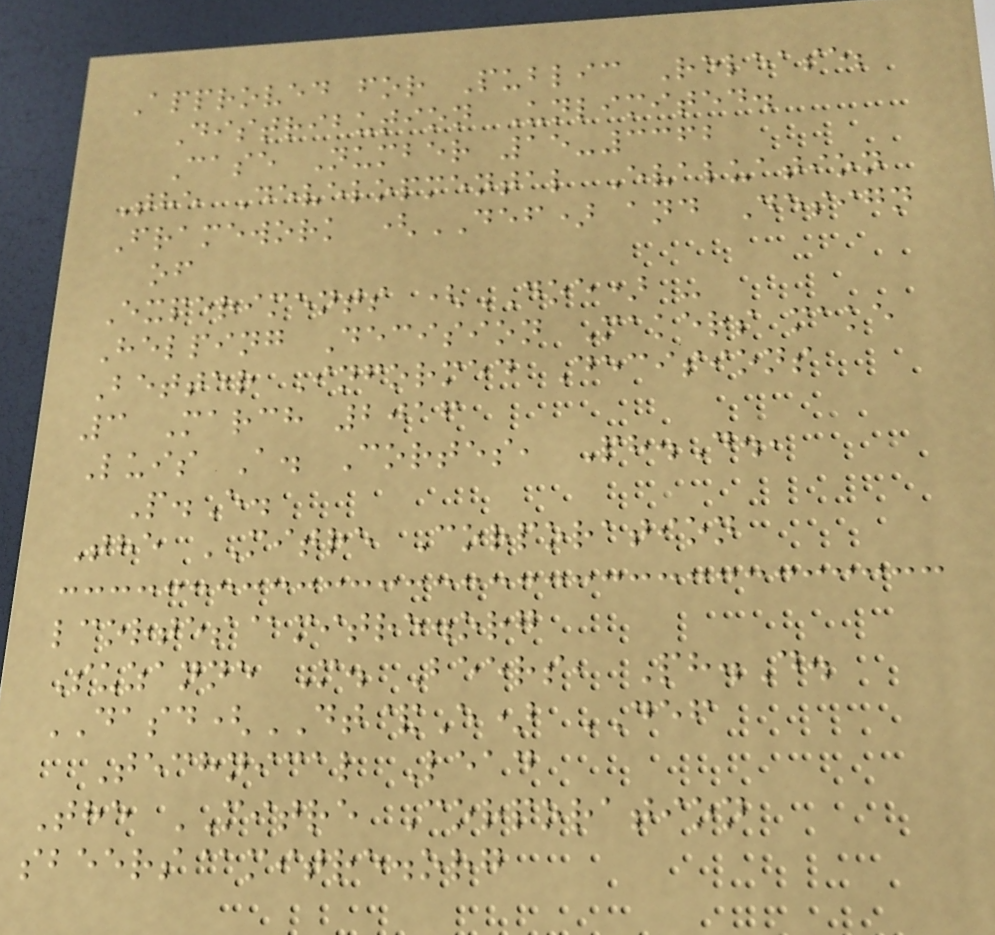Approved for Public Release;
Distribution Unlimited.
Case Number 15-3362
The Developmental Evaluation
Framework (DEF) and Design
of
Experiments (DOE) -
Helping Decision Makers make
Better Informed Decisions
3 March 2016
Luis A. Cortes, Ph.D.,
P.E.
The MITRE Corporation
lcortes@mitre.org
Suzanne M. Beers, Ph.D.
DASD(DT&E) DEF
Technical Lead
The MITRE Corporation
sbeers@mitre.org
